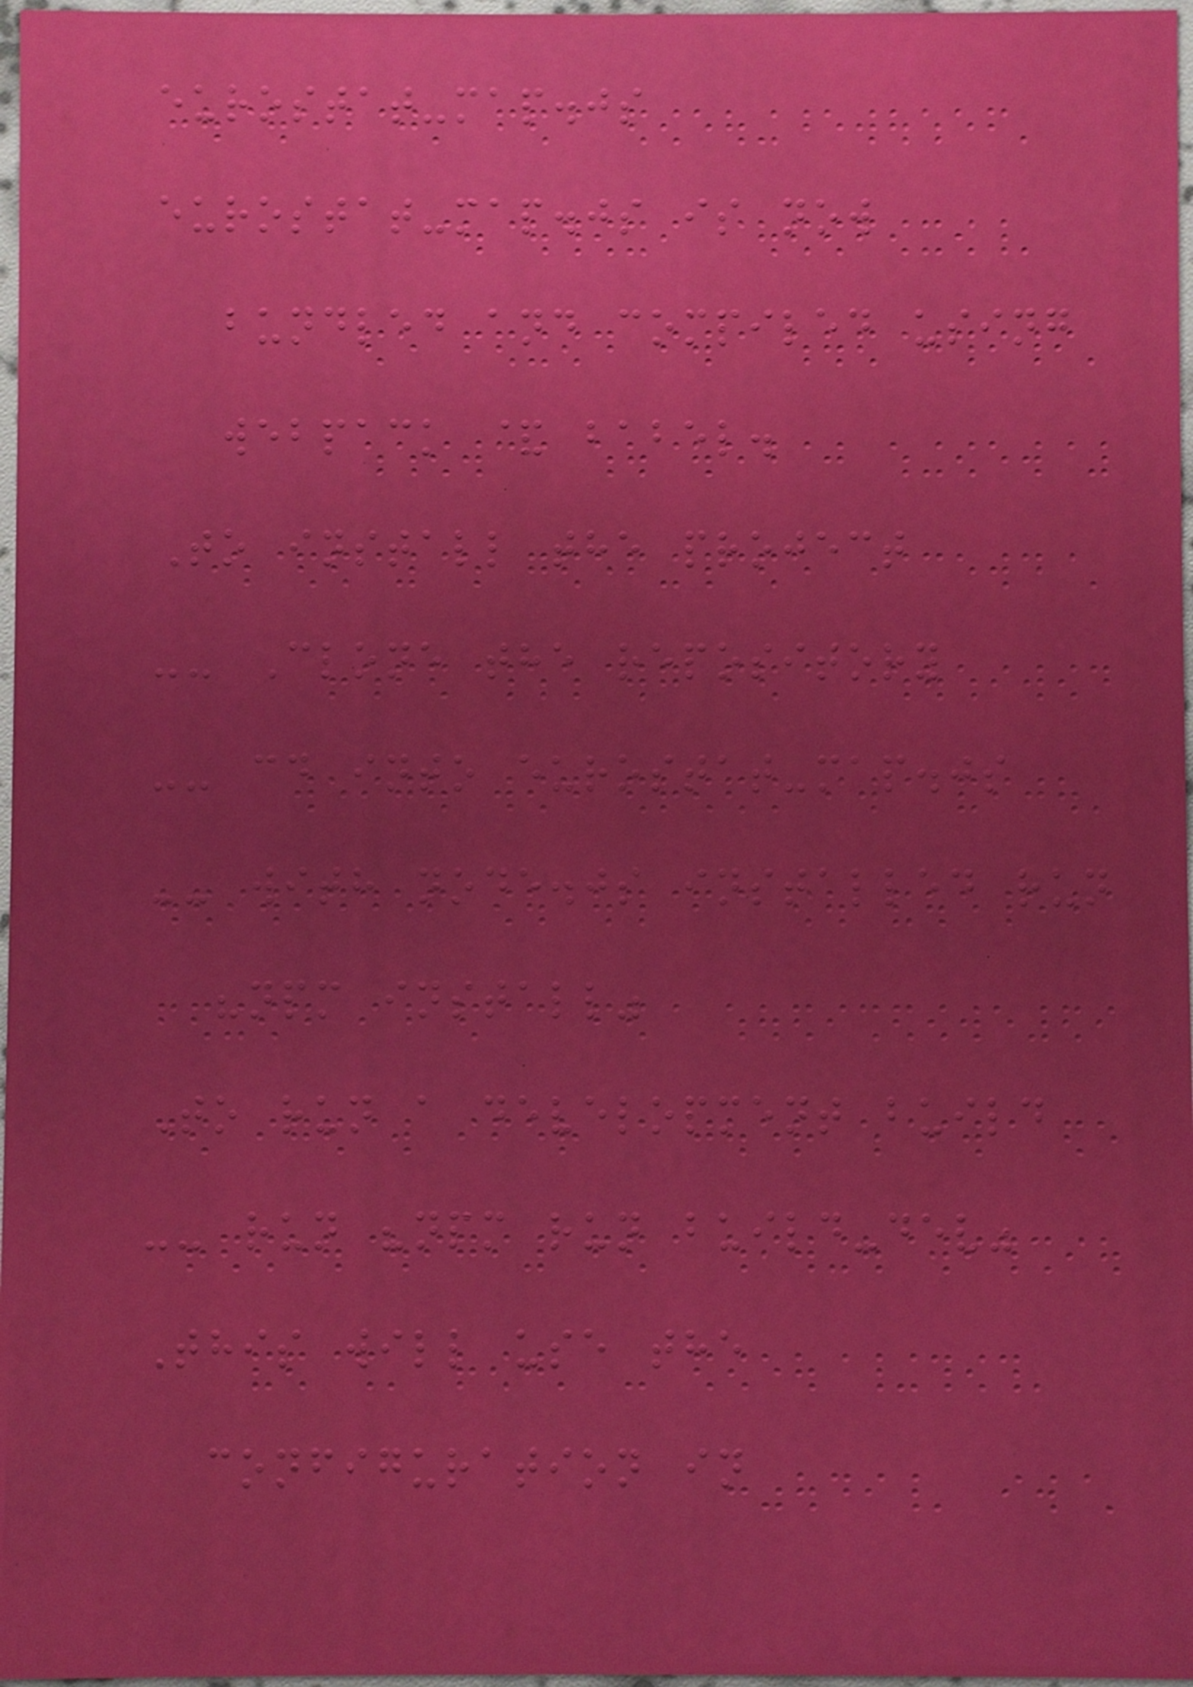eurostat-map.js
eurostat-map.js is now
bundled and compiled using
webpack & babel.
To install the project
-- Clone the repository
-- cd into eurostat-map.js
-- with node.js installed run
"npm install"
To run a development build
-- run "npm run build-dev"
This will use the
configuration in
